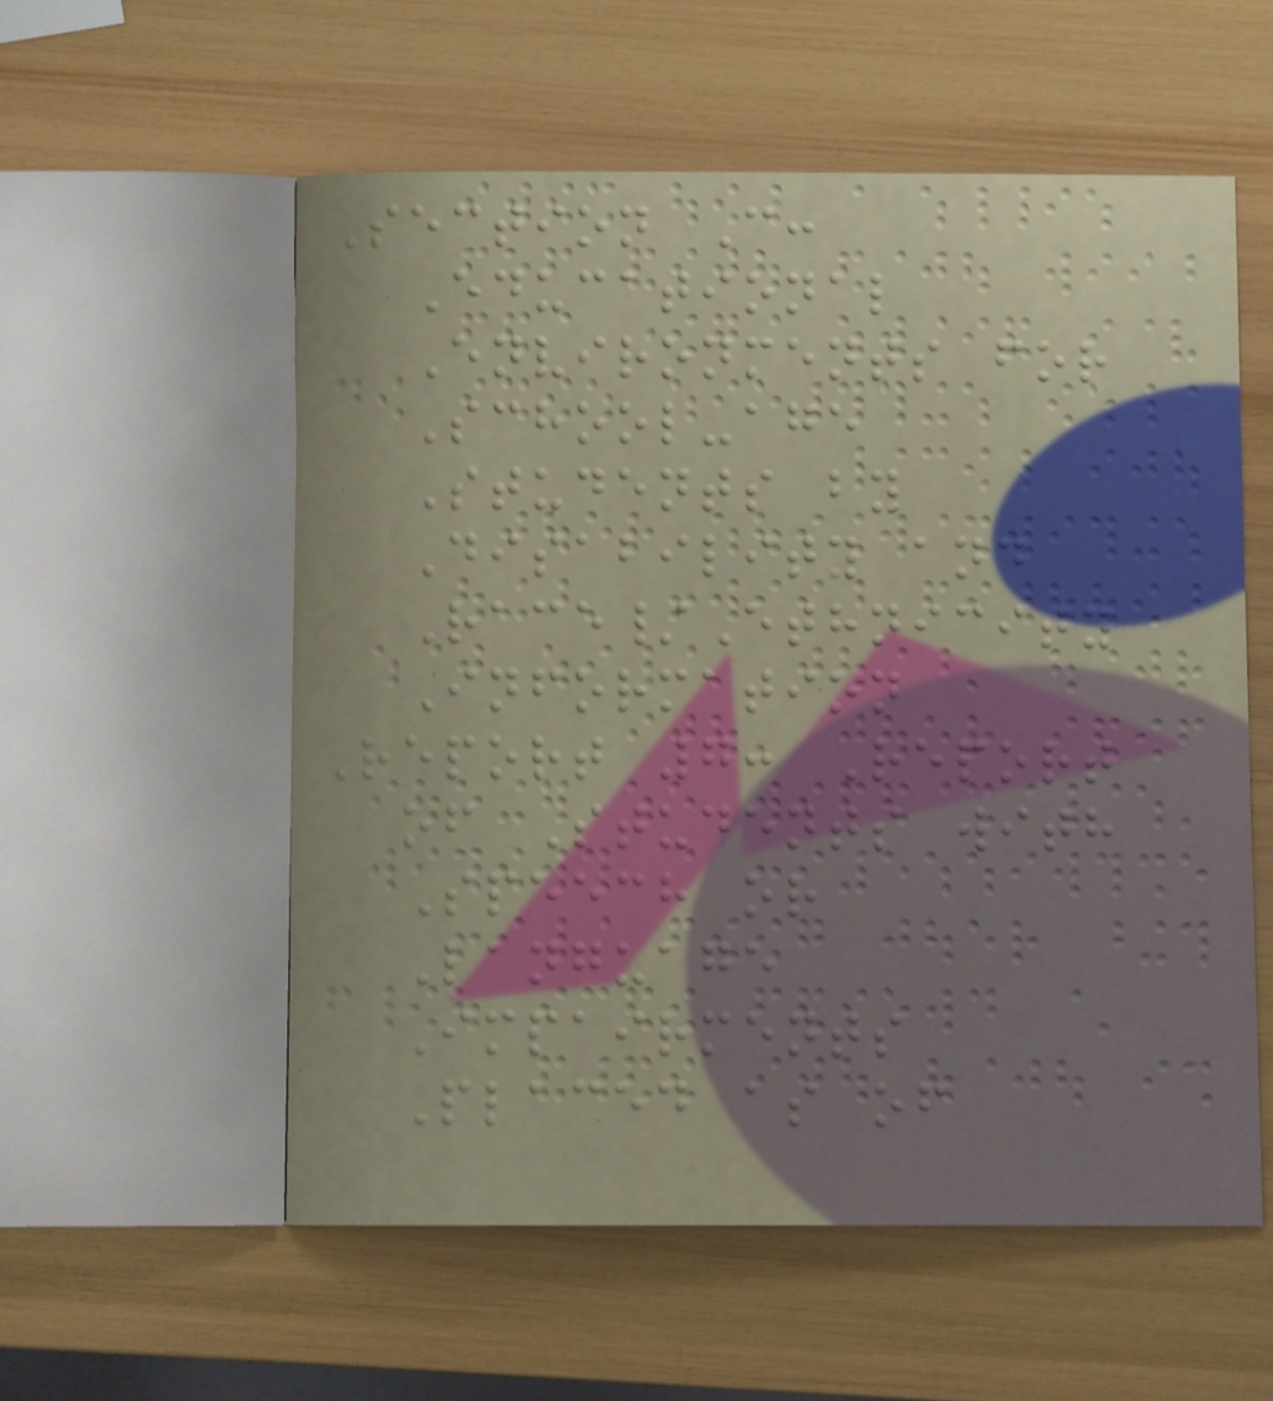Section C:
Educational
Environments for
School-age
Students by
Disability and
Race/Ethnicity
Information
Report 7: Report
of Students with
Speech or
Language
Impairments
Placed as of
